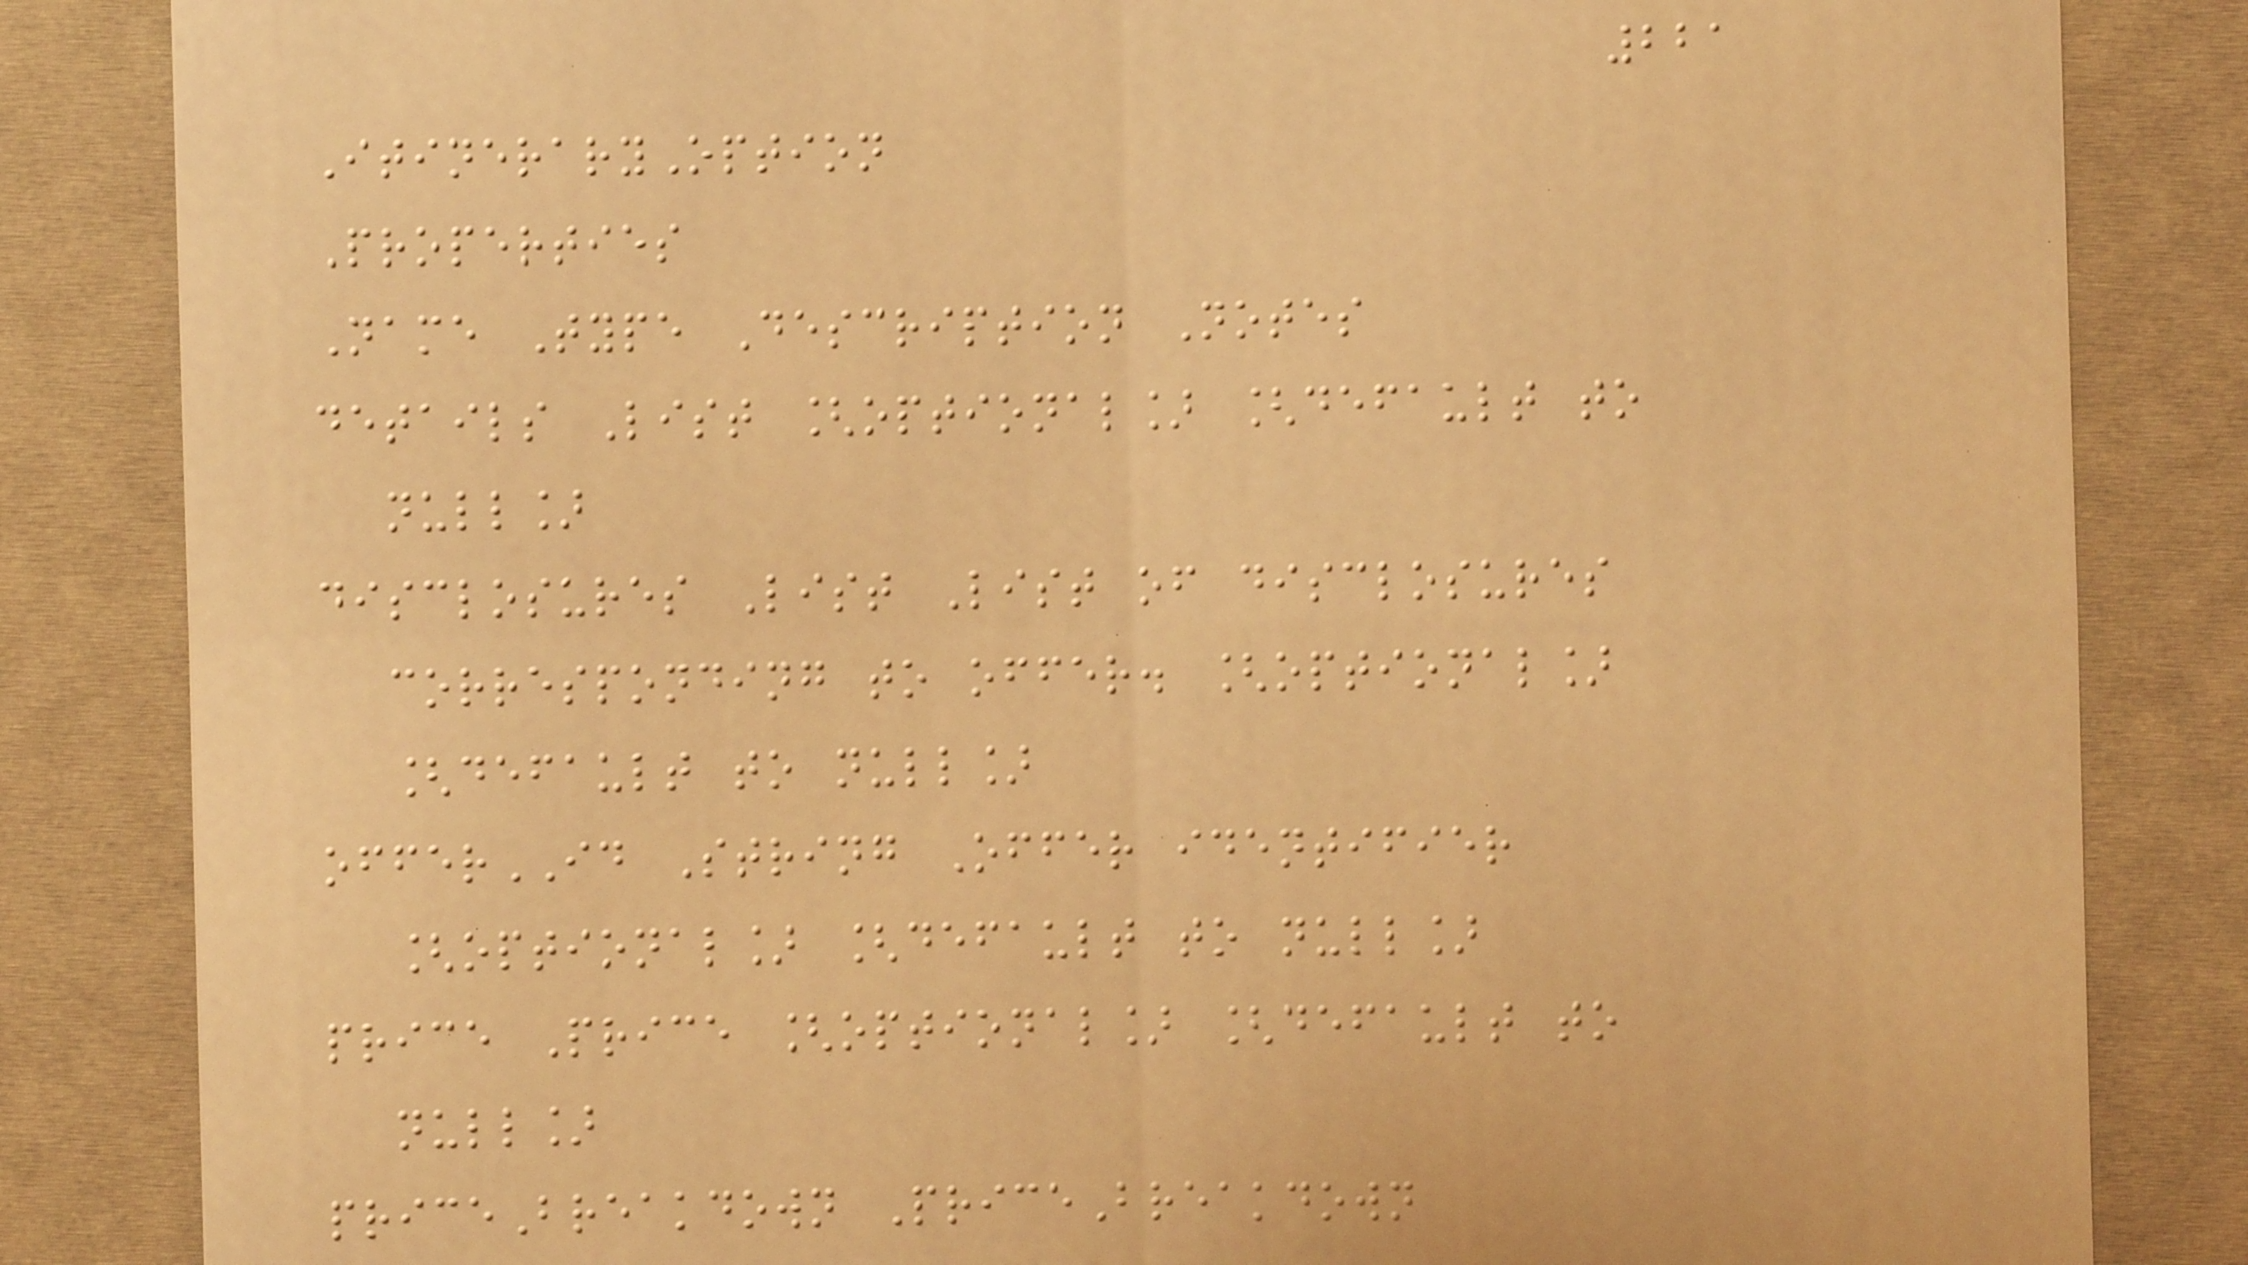221
ItineraryOption
Properties
Name Type Description Notes
details List [optional] [default to
null]
disclosures List List of disclosures
corresponding to offer. [optional]
[default to null]
offerID String Offer identifier
[optional] [default to null]
price Price [optional] [default to
null]
priceBreakdown PriceBreakdown
